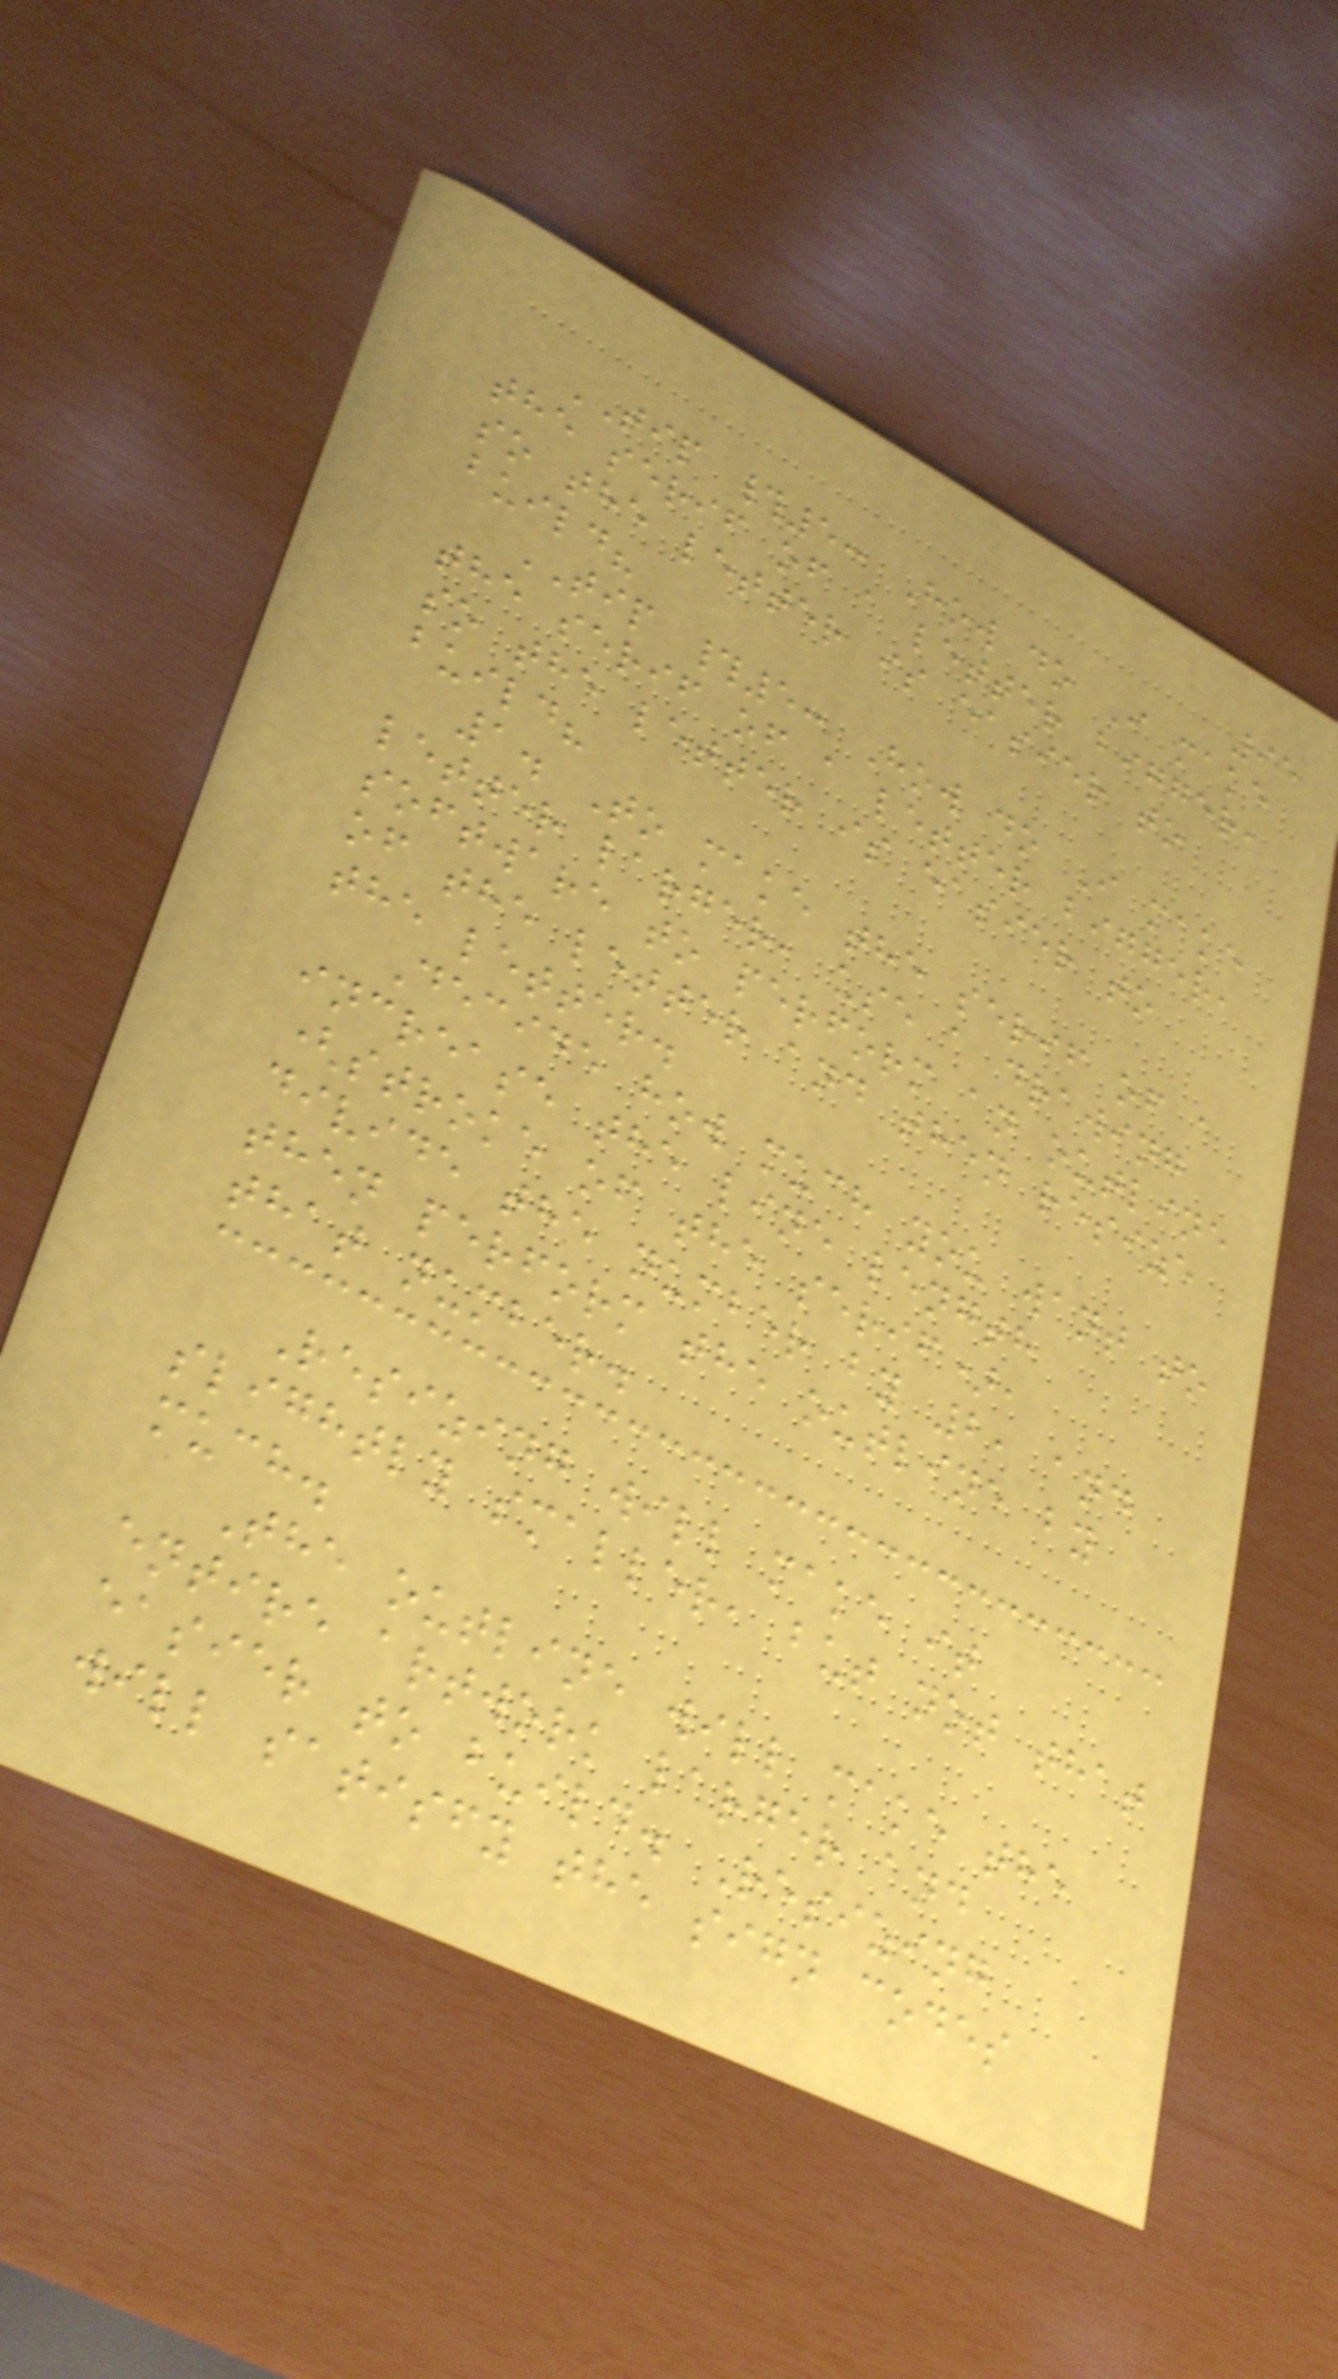95
TIP #5: How do I make
the serif of a letter bigger,
so the letter is easier to
build?
TIP #5: How do I make
the serif of a letter bigger,
so the letter is easier to
build?
1. To make the serif of a
letter larger, use a drawing
software to perform an outline
of the letter and then resize
the letter.
Decide how much you want to
increase the line length
(stroke of the serif),
divide the number by 2, and
then perform the outline by
that number.
Resizing will make it
slightly smaller, but not that
much.
The outline will make the
entire artwork larger and
easier to build. Resizing
will satisfy the sign codes
